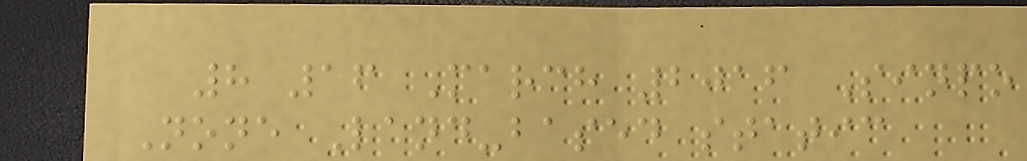8 16 March 2016 Sinpo
None Land-based static
